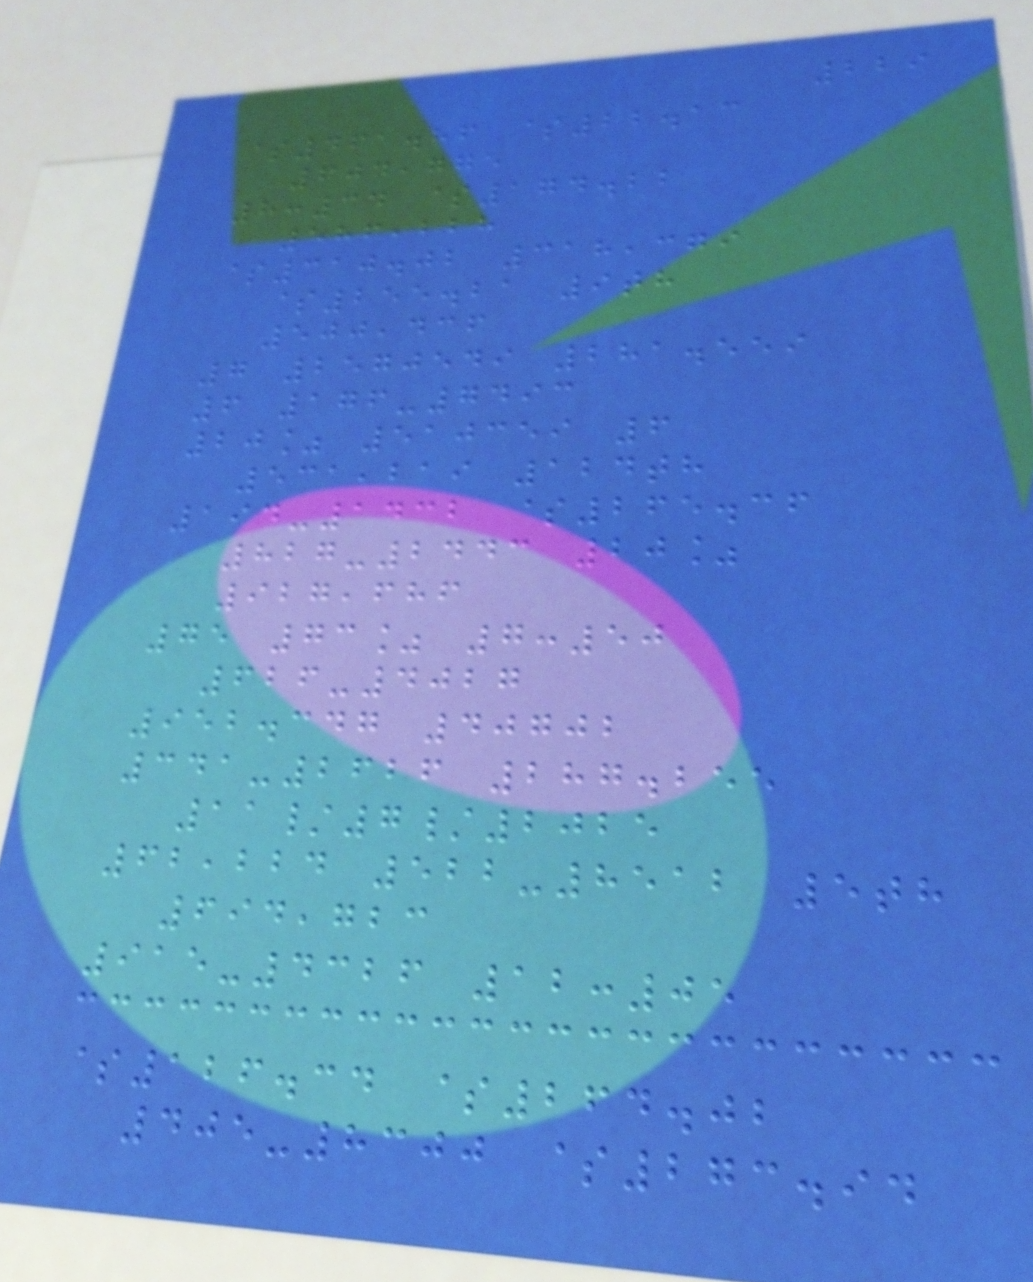229
$461.86 $22.13
604,775
8:34 $174.22
586,228
$310.02 318,379
$255.21 9th
500,436
7 2570549 281.559
6 176-7493
20% 510359 6
531,219 124th
194-1432 $265.36
827-2443 20%
927,686
75 73% 7:50
626-4027
952.347 40702
341-2626 287.255
11/7/2025
62,224 522-8512 5th
694,723
915-4326 12:05
$126.34 $264.02
405-8300 $273.94
